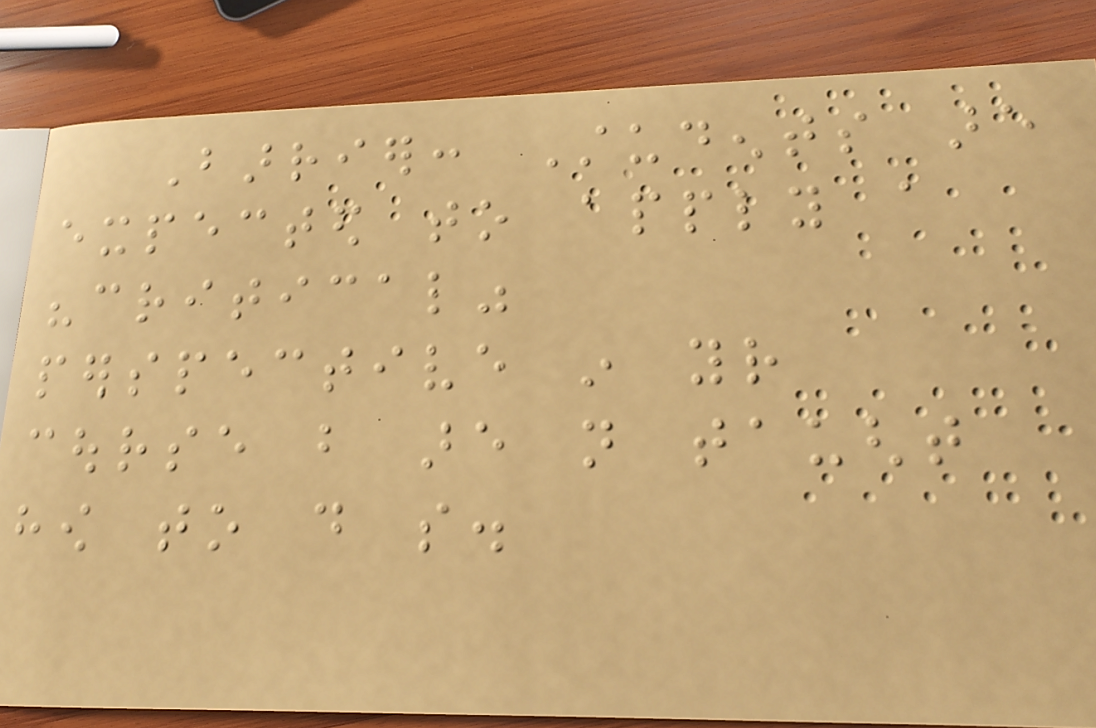Barrier: Students are
expected to apply a
"critical"
perspective in your
course but are not taught
how to do so.
